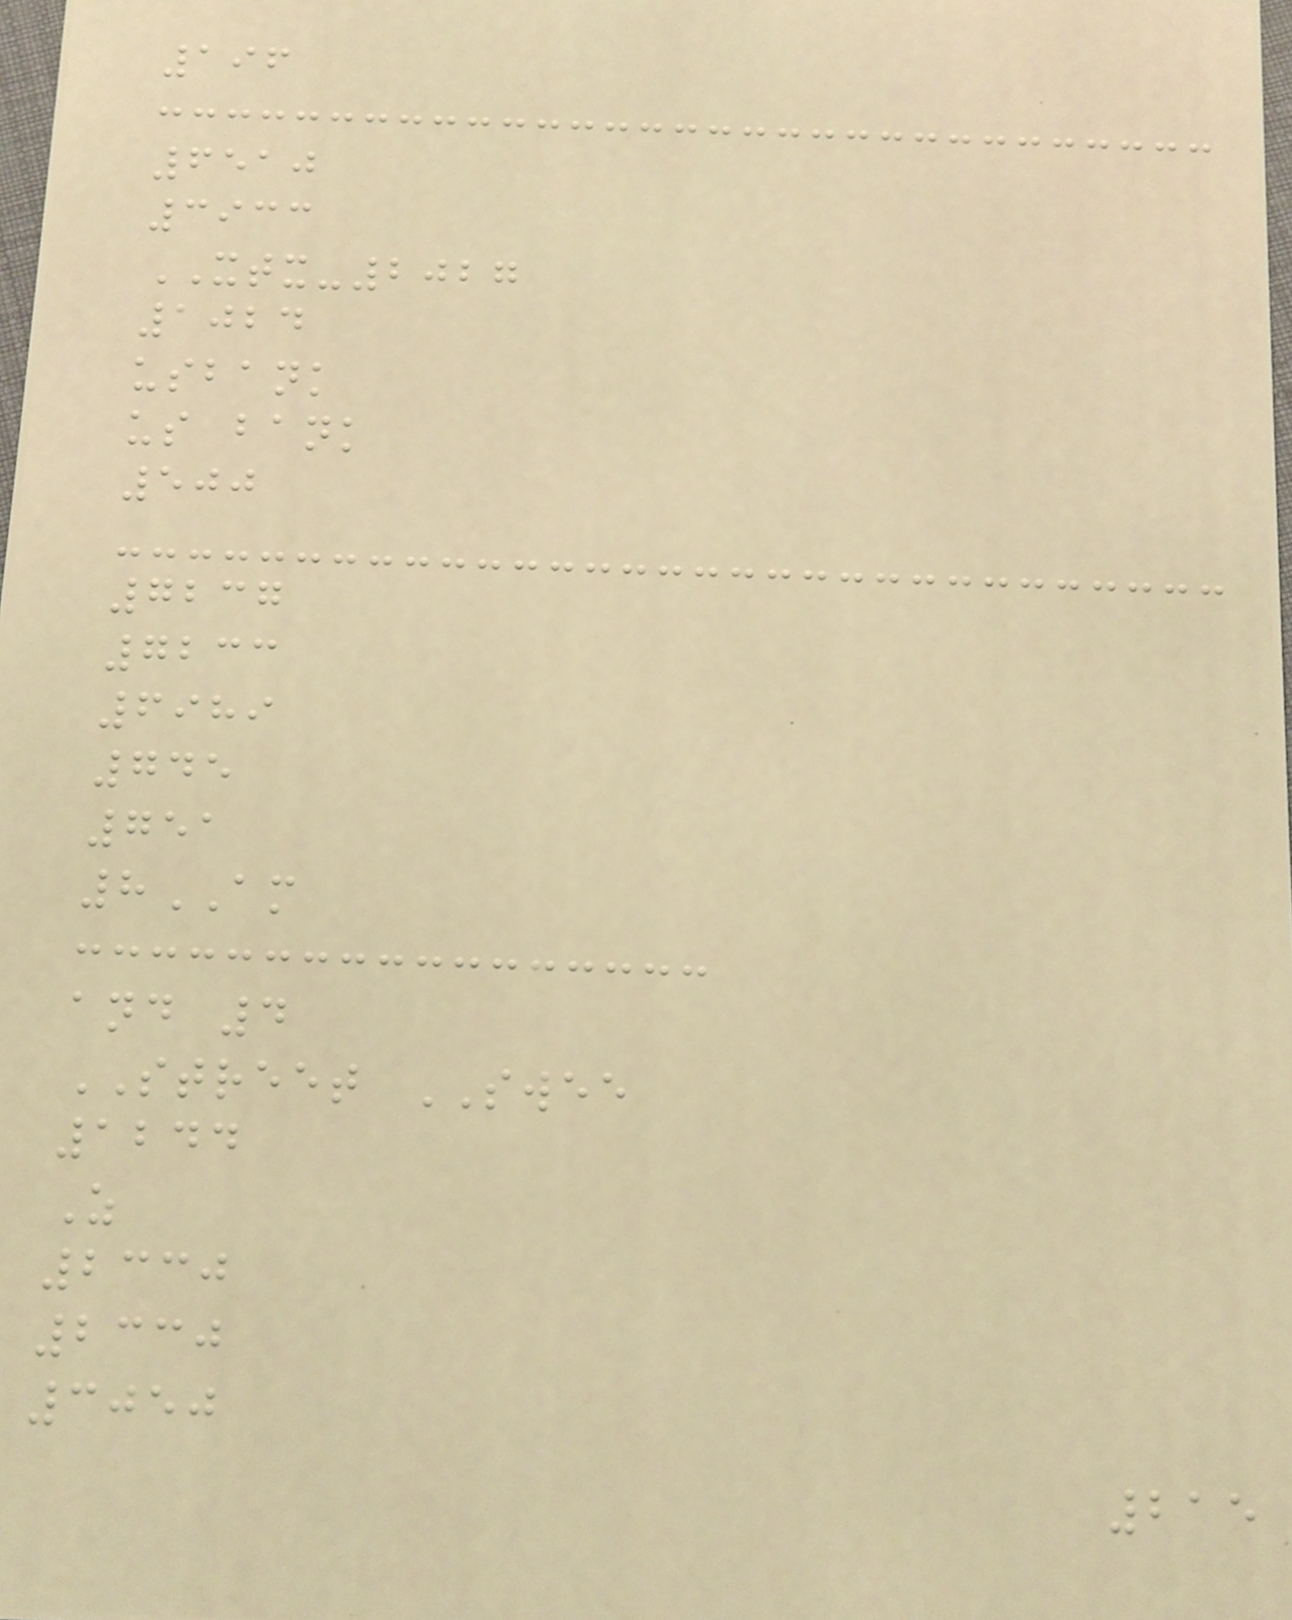196
6510
3933
XTX-2027
1024
usbank
us bank
500
7237
7233
6989
745
751
8AM
and 4
STREET SWEE
1244
Z
2330
2330
3050
215
